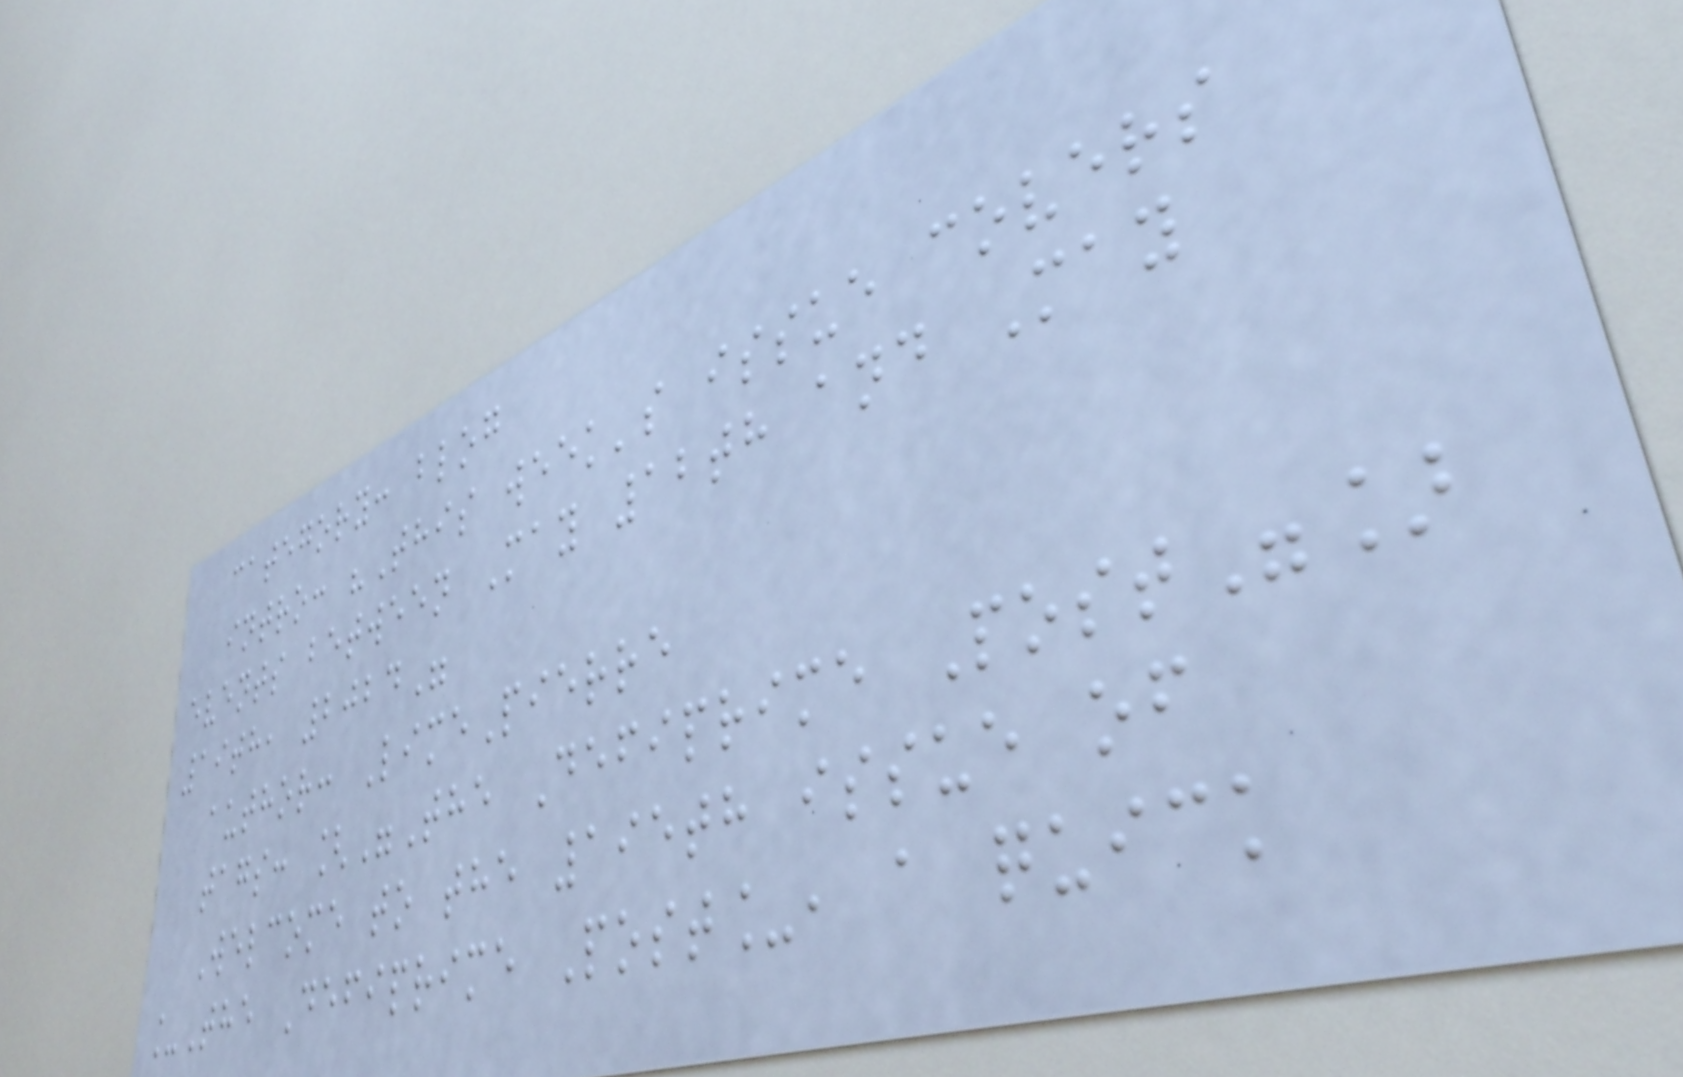category: blog
intro: "This week's issue covers
events between May 12th and May
19th, 2024"
author: LimePierre
tags: ["The Defiprime Post"]
Welcome to the 195th issue of
_The Defiprime Post_, a quick
